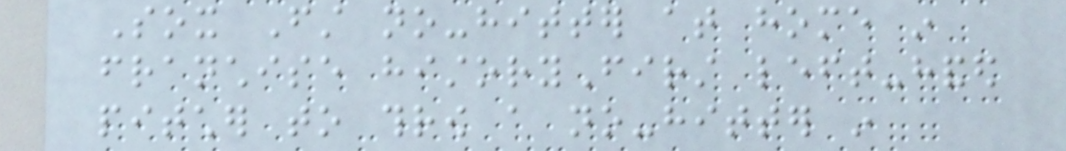Sox First no-hitter at home in
franchise historyFirst left-handed
pitcher to throw a no-hitter in
